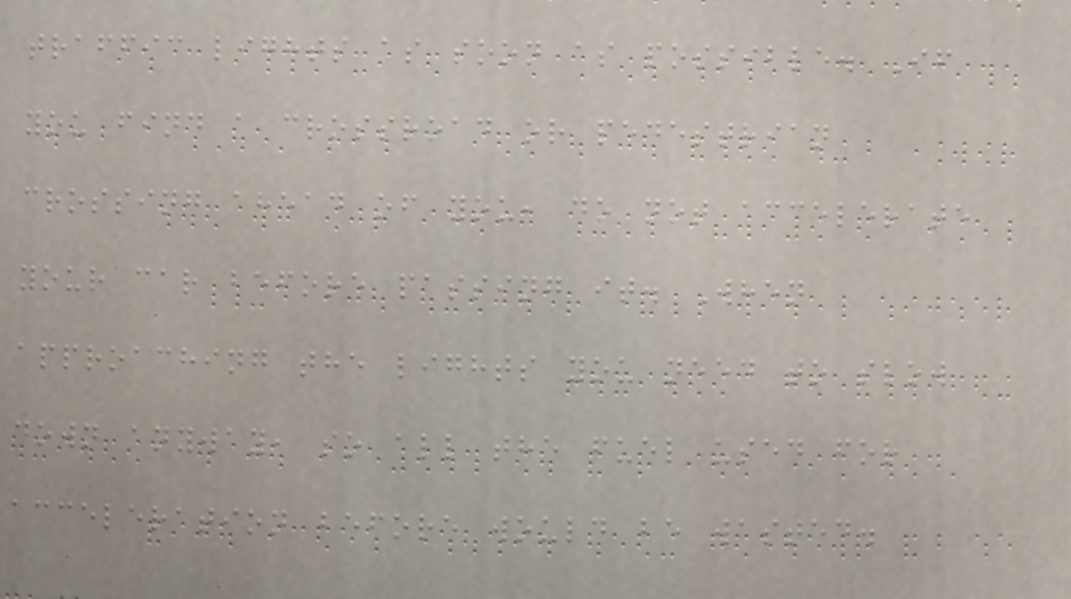traffic lights as soon as possible. If
you find a crossroad or pedestrian
crossing ahead of you, do not accelerate
your car before passing it. When
approaching the lights you need to slow
down anyway, so all the fuel used for
acceleration before would be wasted.
